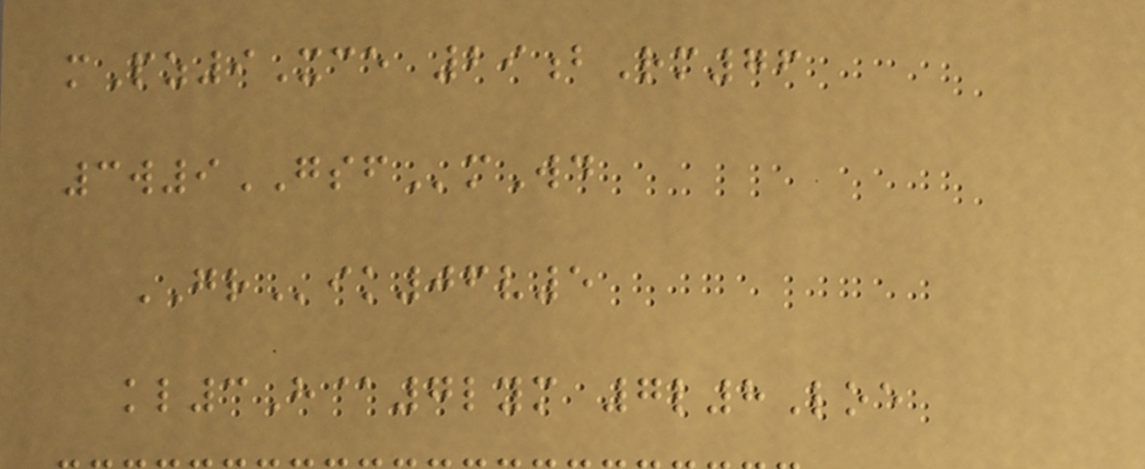mPz9Xce 29bRm76
3w9GSFmWd
GRik06v5
kl3H@7lym 7l8Loe
